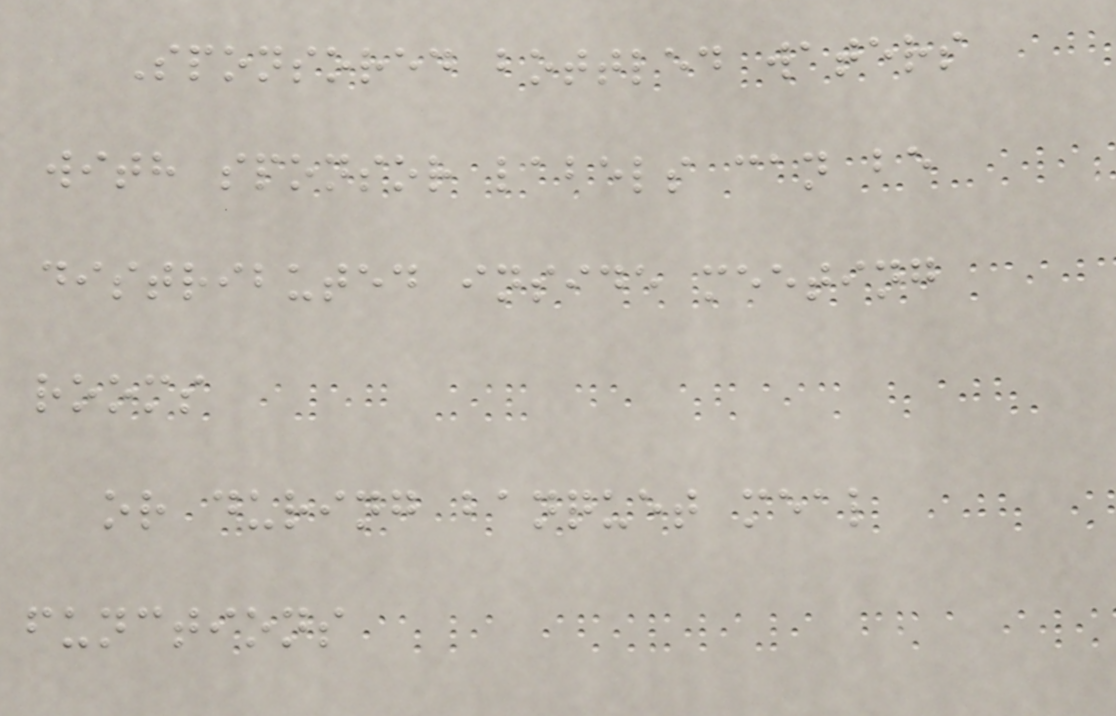Sponsored bottled waters
with sponsor labels can be
distributed inside meeting
rooms
or during banquet meal
functions
